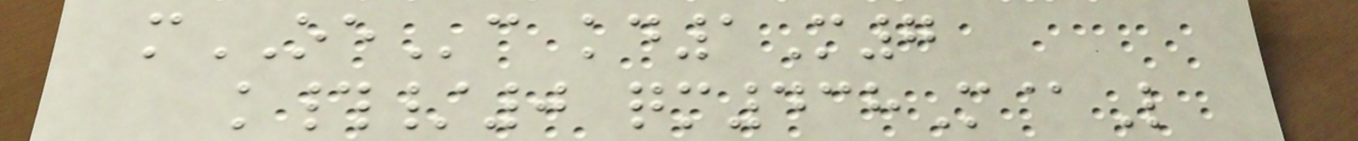mOEc kd1M7
k#/0 qm438M@L
